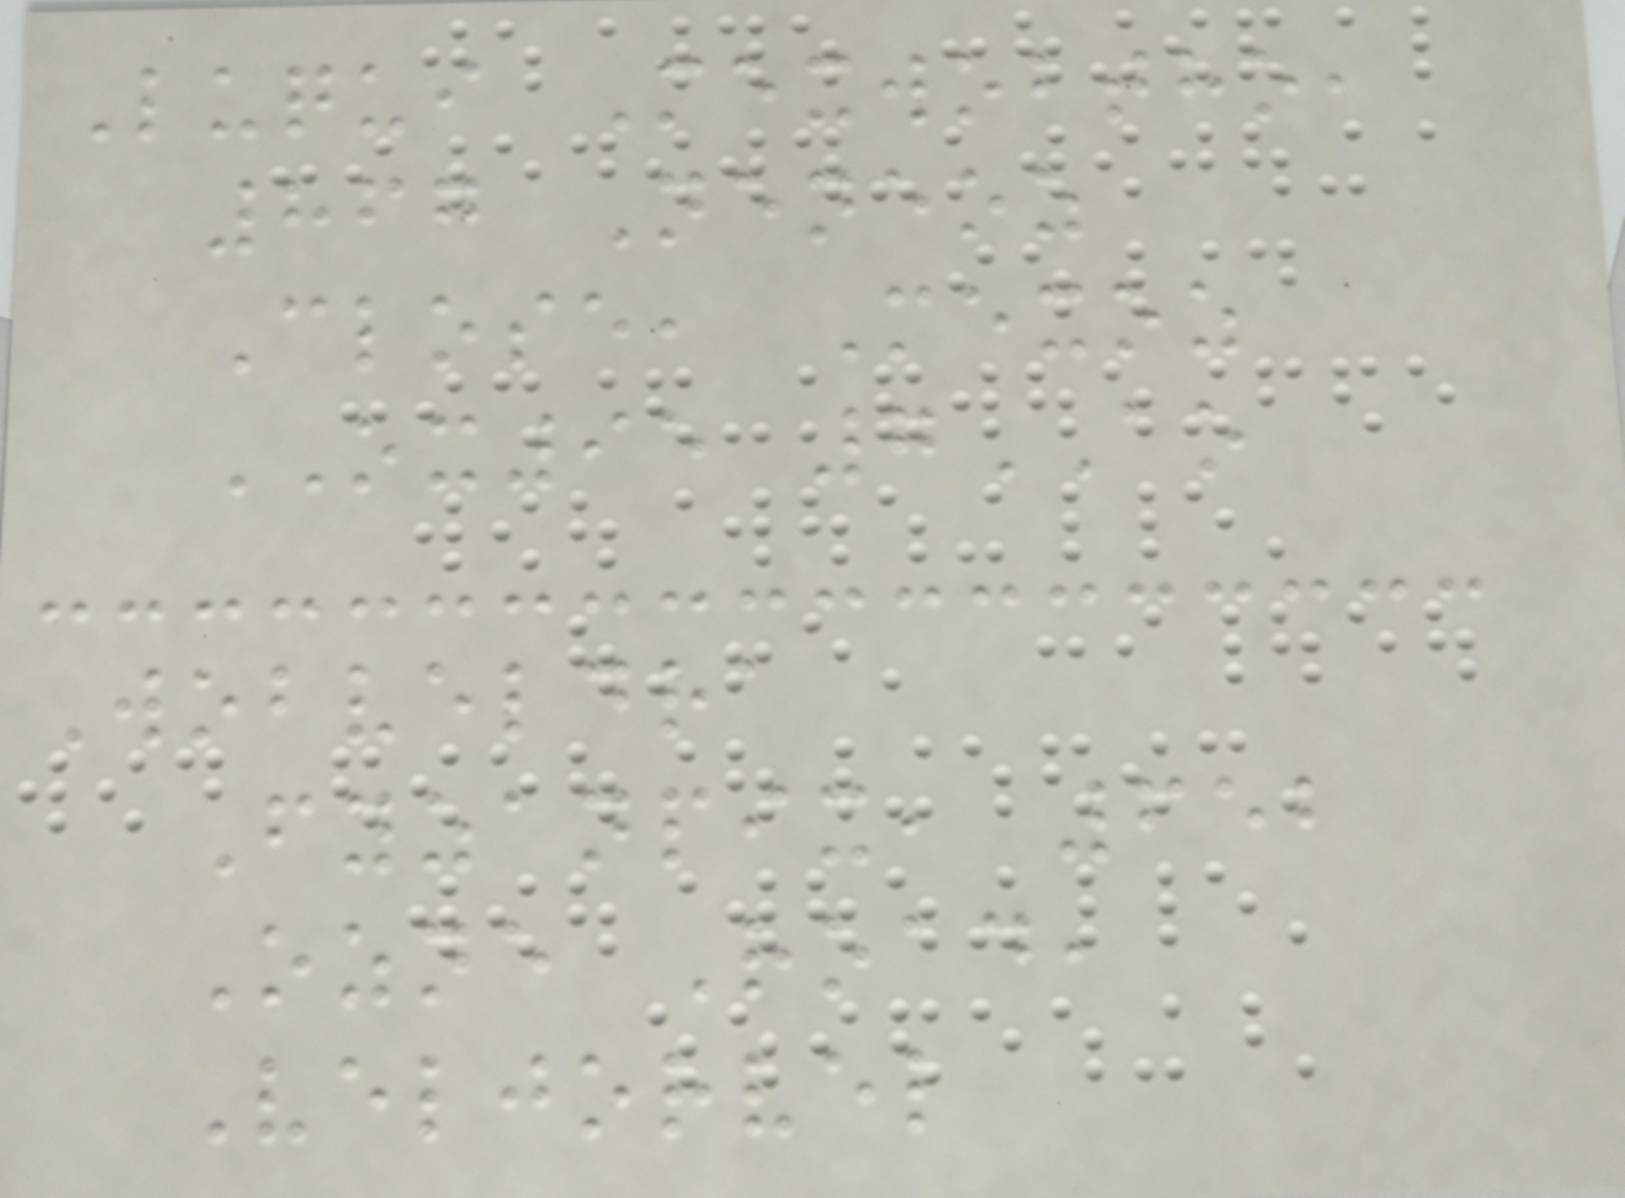Luqui Mexwobtho,
867 Neneoz
Close, Mexoz
OX95 7AO
Wobveldra
Fyzanpix, 652
Ozne Road,
Veljorvel
